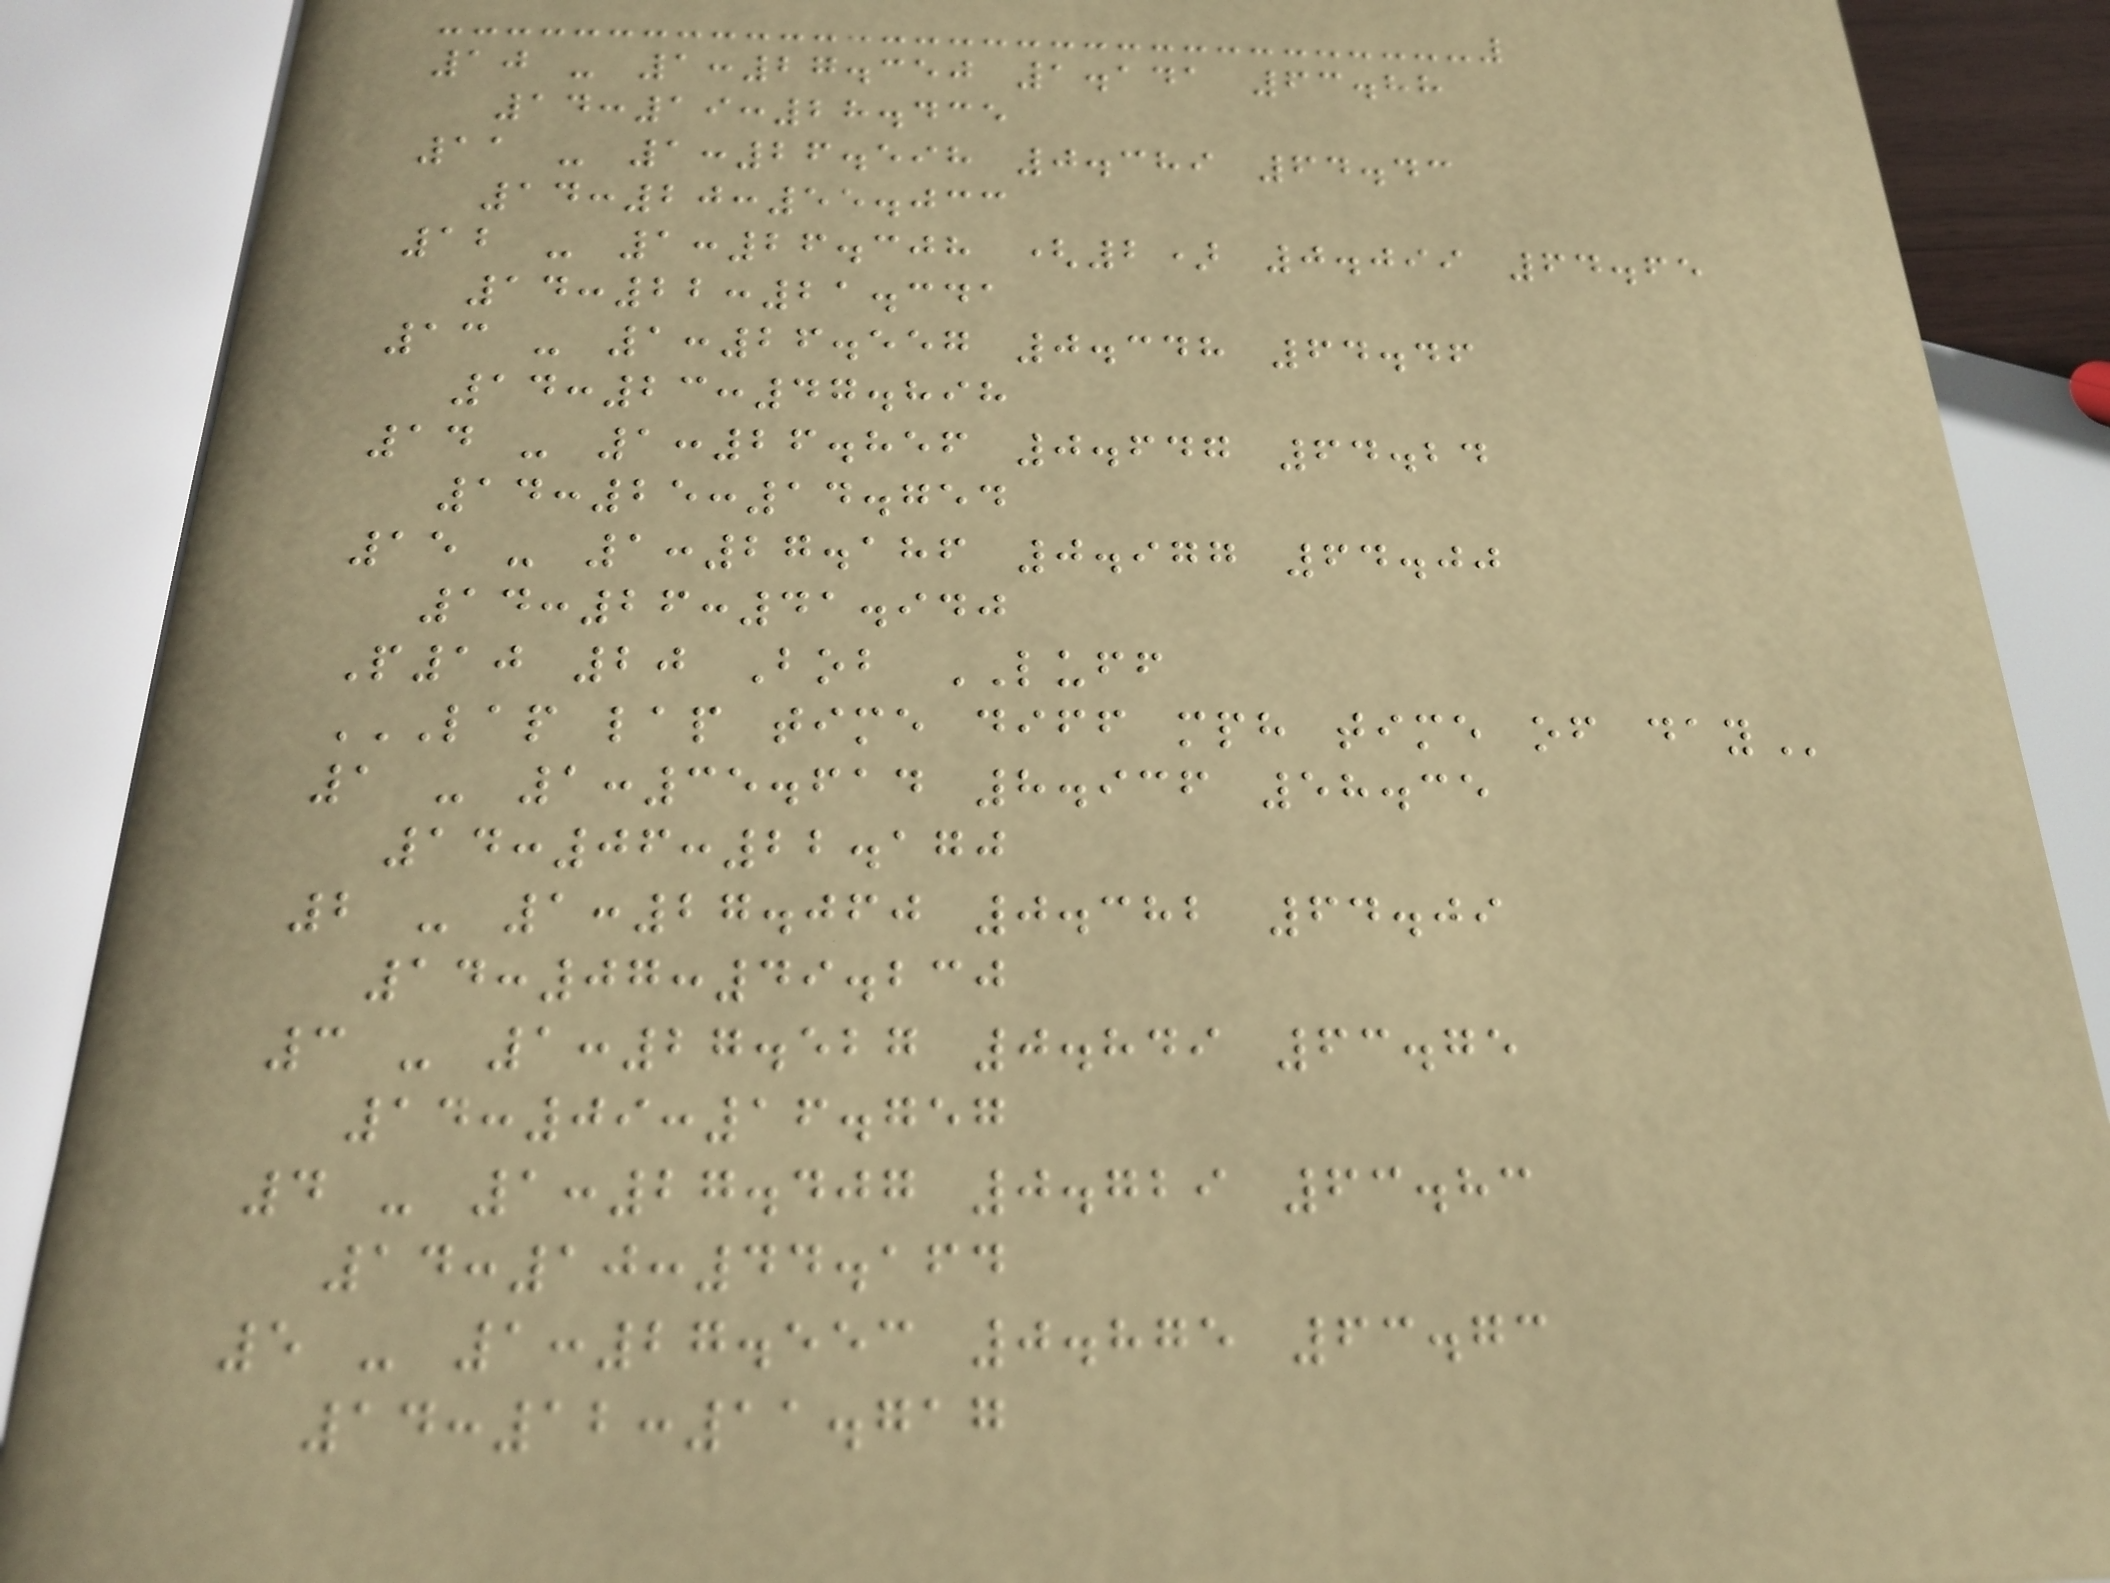10 - 1:27.350 1.141 63.88
14:19:28.435
11 - 1:26.598 0.389 64.43
14:20:55.033
12 - 1:26.308 (2) 0.099 64.65
14:22:21.341
13 - 1:26.557 0.348 64.46
14:23:47.898
14 - 1:26.856 0.647 64.24
14:25:14.754
15 - 1:27.186 0.977 64.00
14:26:41.940
P10 20 Bob LUFF
LAP LAP TIME DIFF MPH TIME OF DAY
1 - 1:35.614 8.936 58.35
14:06:22.170
2 - 1:27.060 0.382 64.09
14:07:49.230
3 - 1:27.527 0.849 63.75
14:09:16.757
4 - 1:27.407 0.729 63.83
14:10:44.164
5 - 1:27.553 0.875 63.73
14:12:11.717
